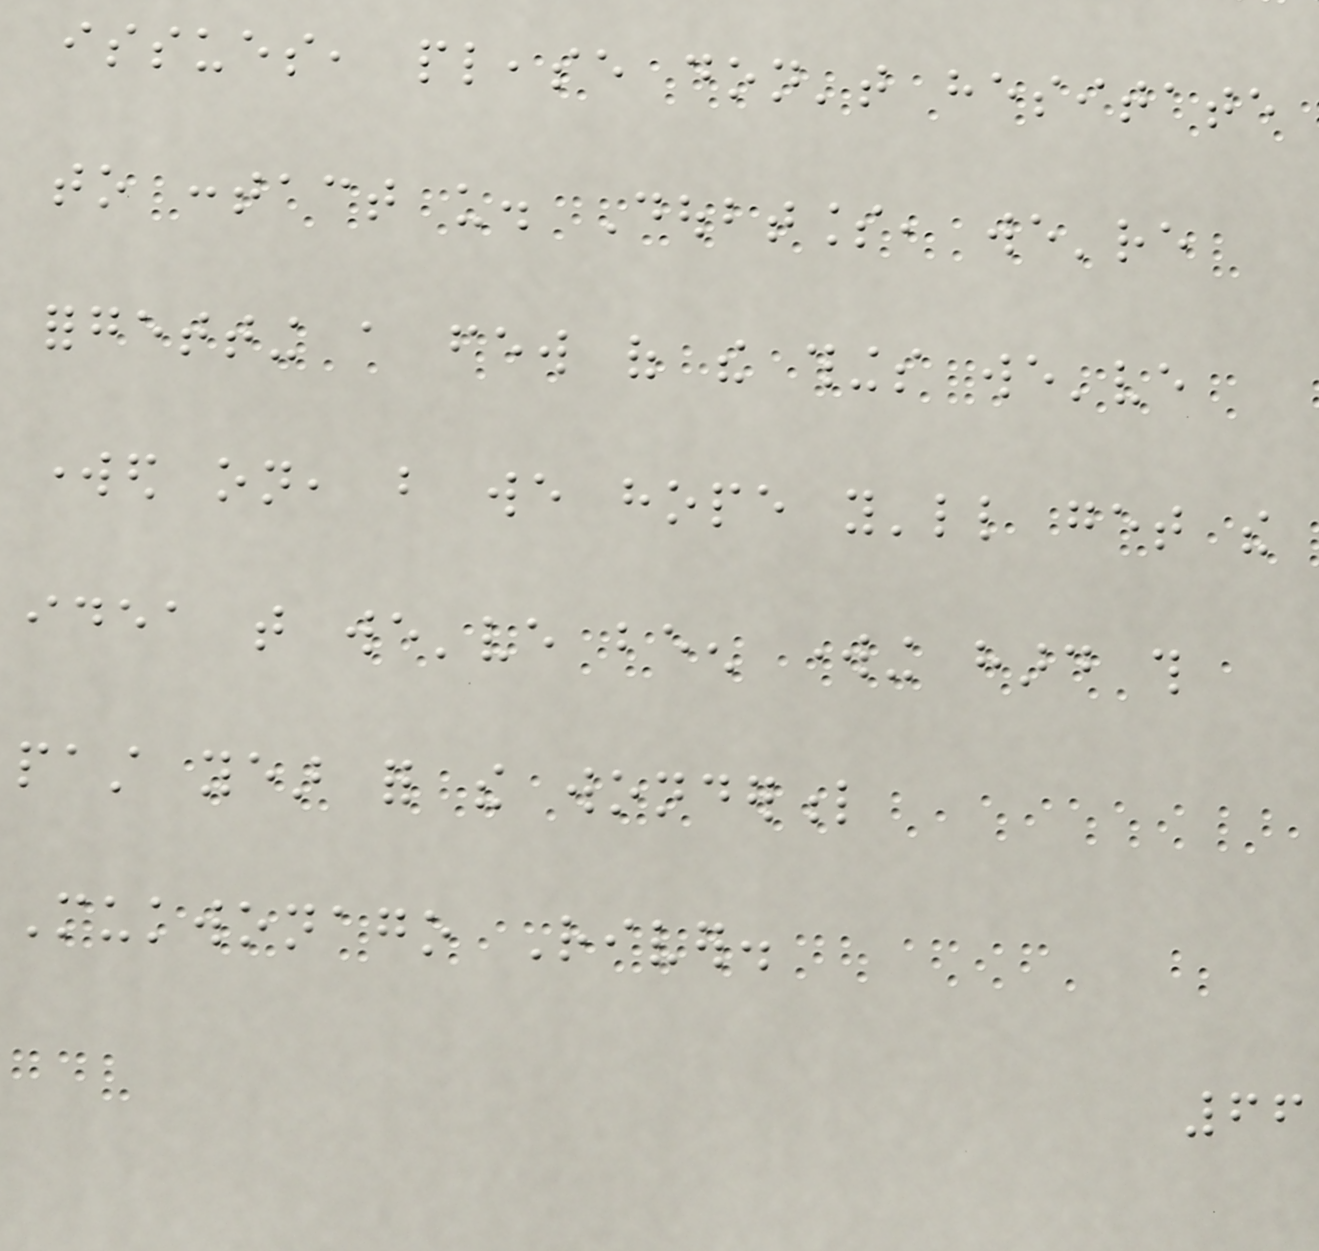issues, please don't hesitate
to contact us. Doubtless, we're
forgetting a few of the things we've
worked on, but we hope you'll get the
idea that we've been working hard this
past year for the wonderful
Mukwonago River.
66
